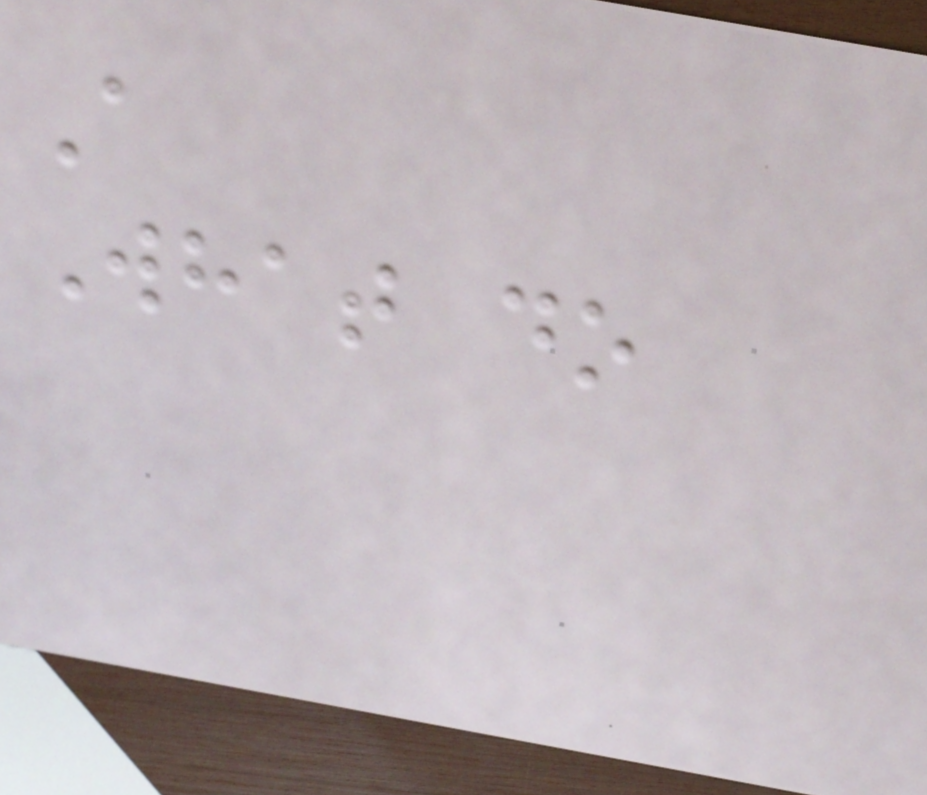A
What do
